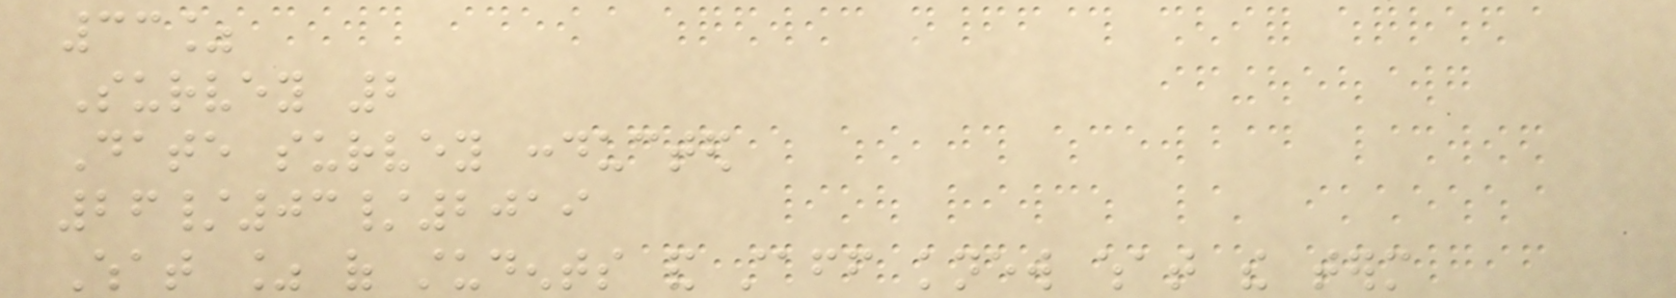33%
Survey 2
Date survey conducted
26/03/2019
What % of students and staff knew what the term
